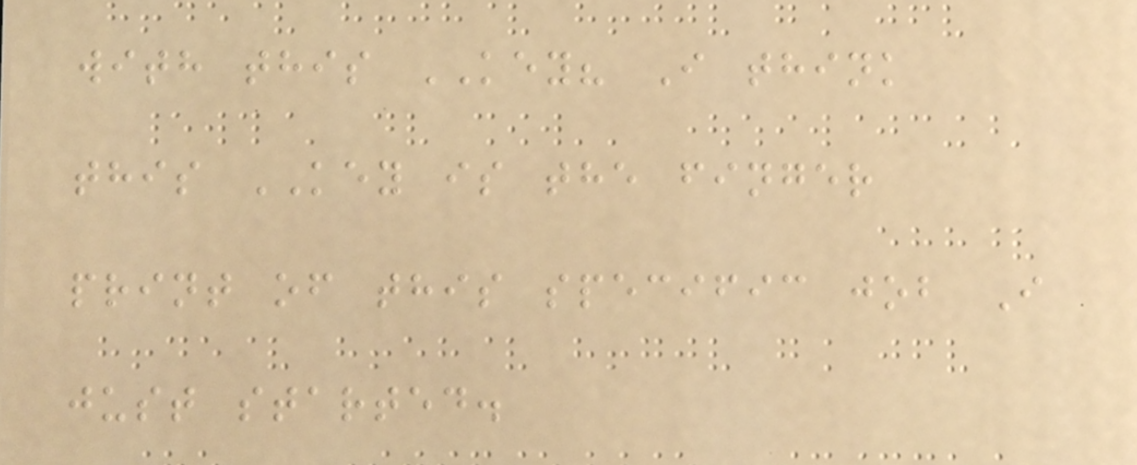with this KEY? I think
this KEY is the finger
print of this specific job I
just started.
